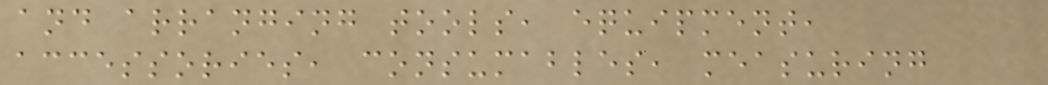and arranging tools, equipment,
accessories, consumables, measuring
